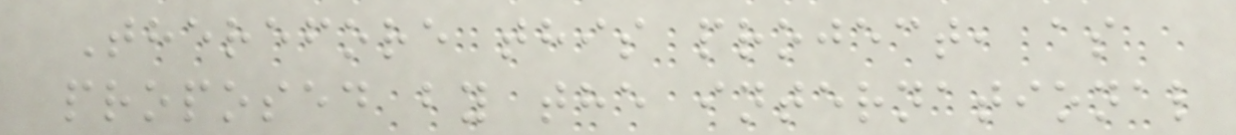Therefore this project, as
proposed by the international
